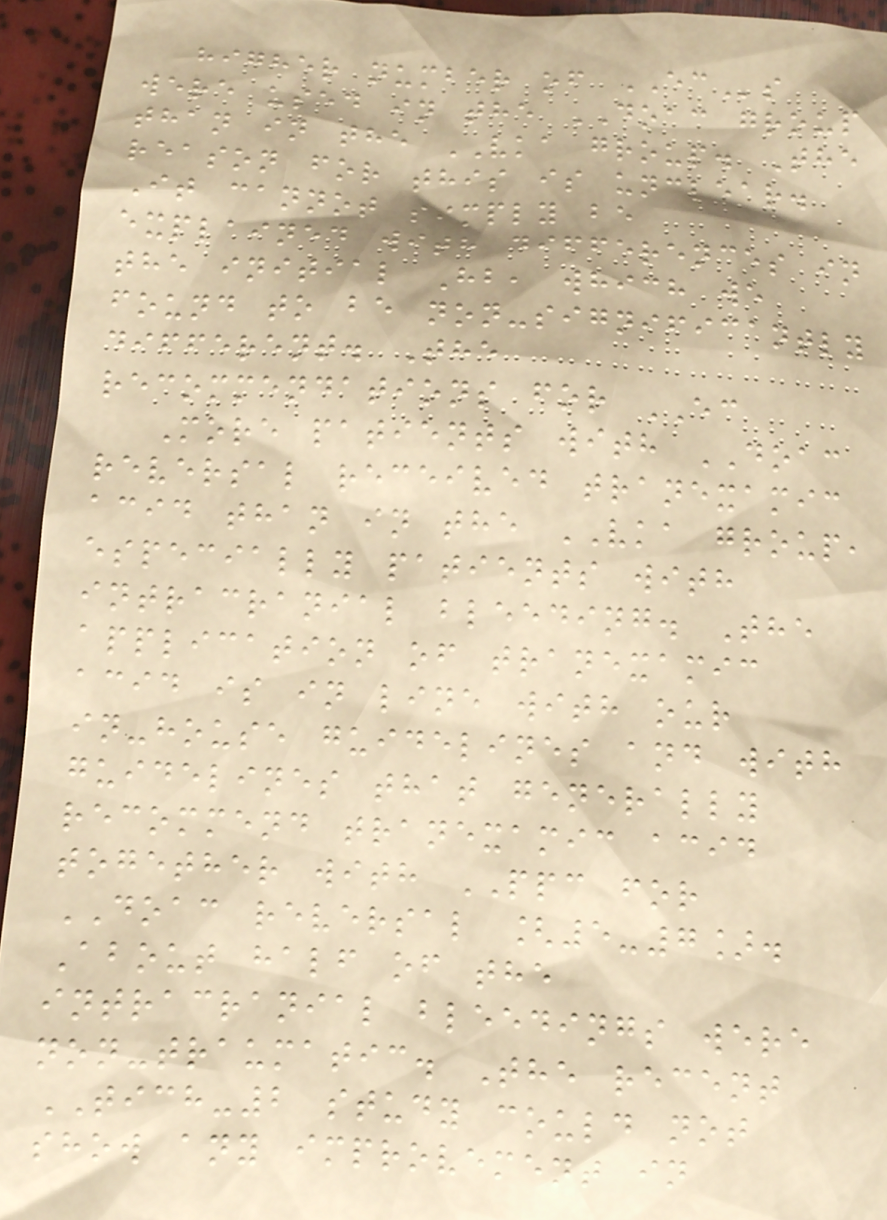higher number of ECs
were used in the DOAC group
than in the VKA group. The
reason for this is unclear.
It cannot simply be
explained with differences in
the initial Hb, which we
found to be non-significantly
different. The
recommendations for EC
More patients with DOAC
reversal received tranexamic
acid than in the VKA group,
especially patients with
intracranial bleeding. The
application of tranexamic
acid is in line with our
in-house guidelines and with
guidelines that generally
recommend tranexamic acid
together with PPC for
DOAC reversal [5-7].
About half of the
intracranial bleedings were
non-traumatic. The recent
TICH-2 study could not
show any improvement in
